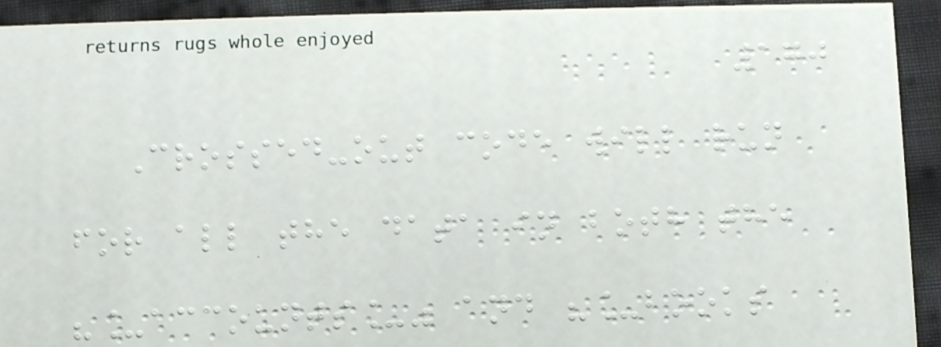170
Crossed-out code will run
for all the data in both the
"_accounts_" and "_books
